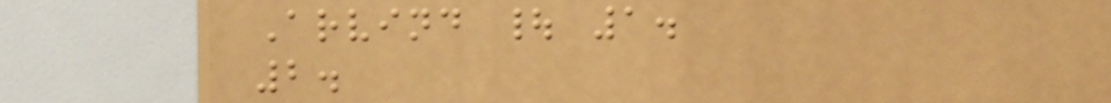Arvind | 1.
2.
